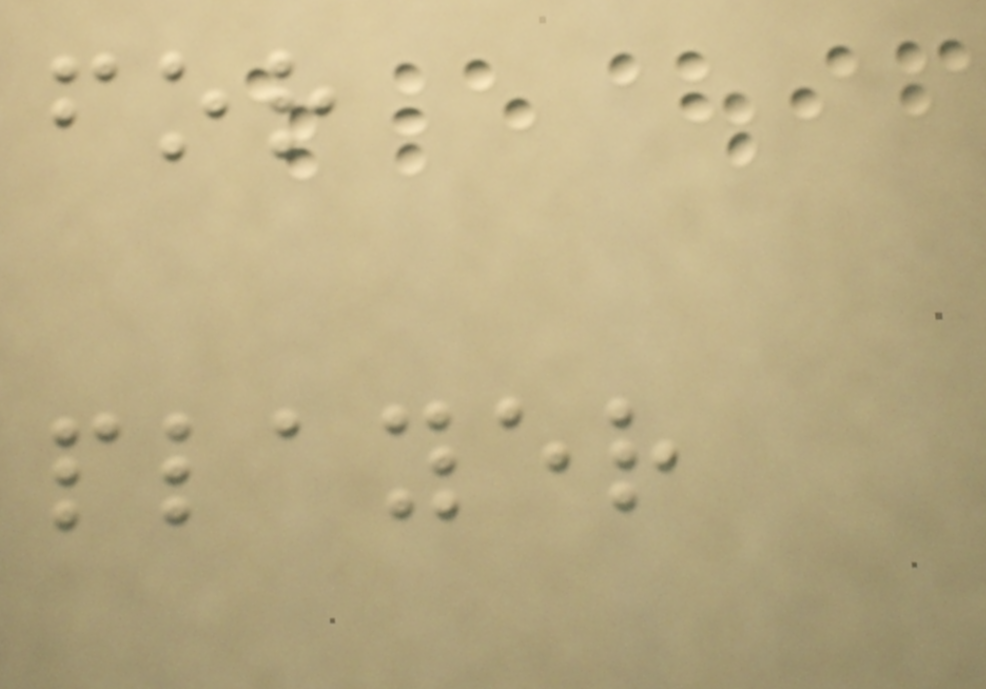for
player
